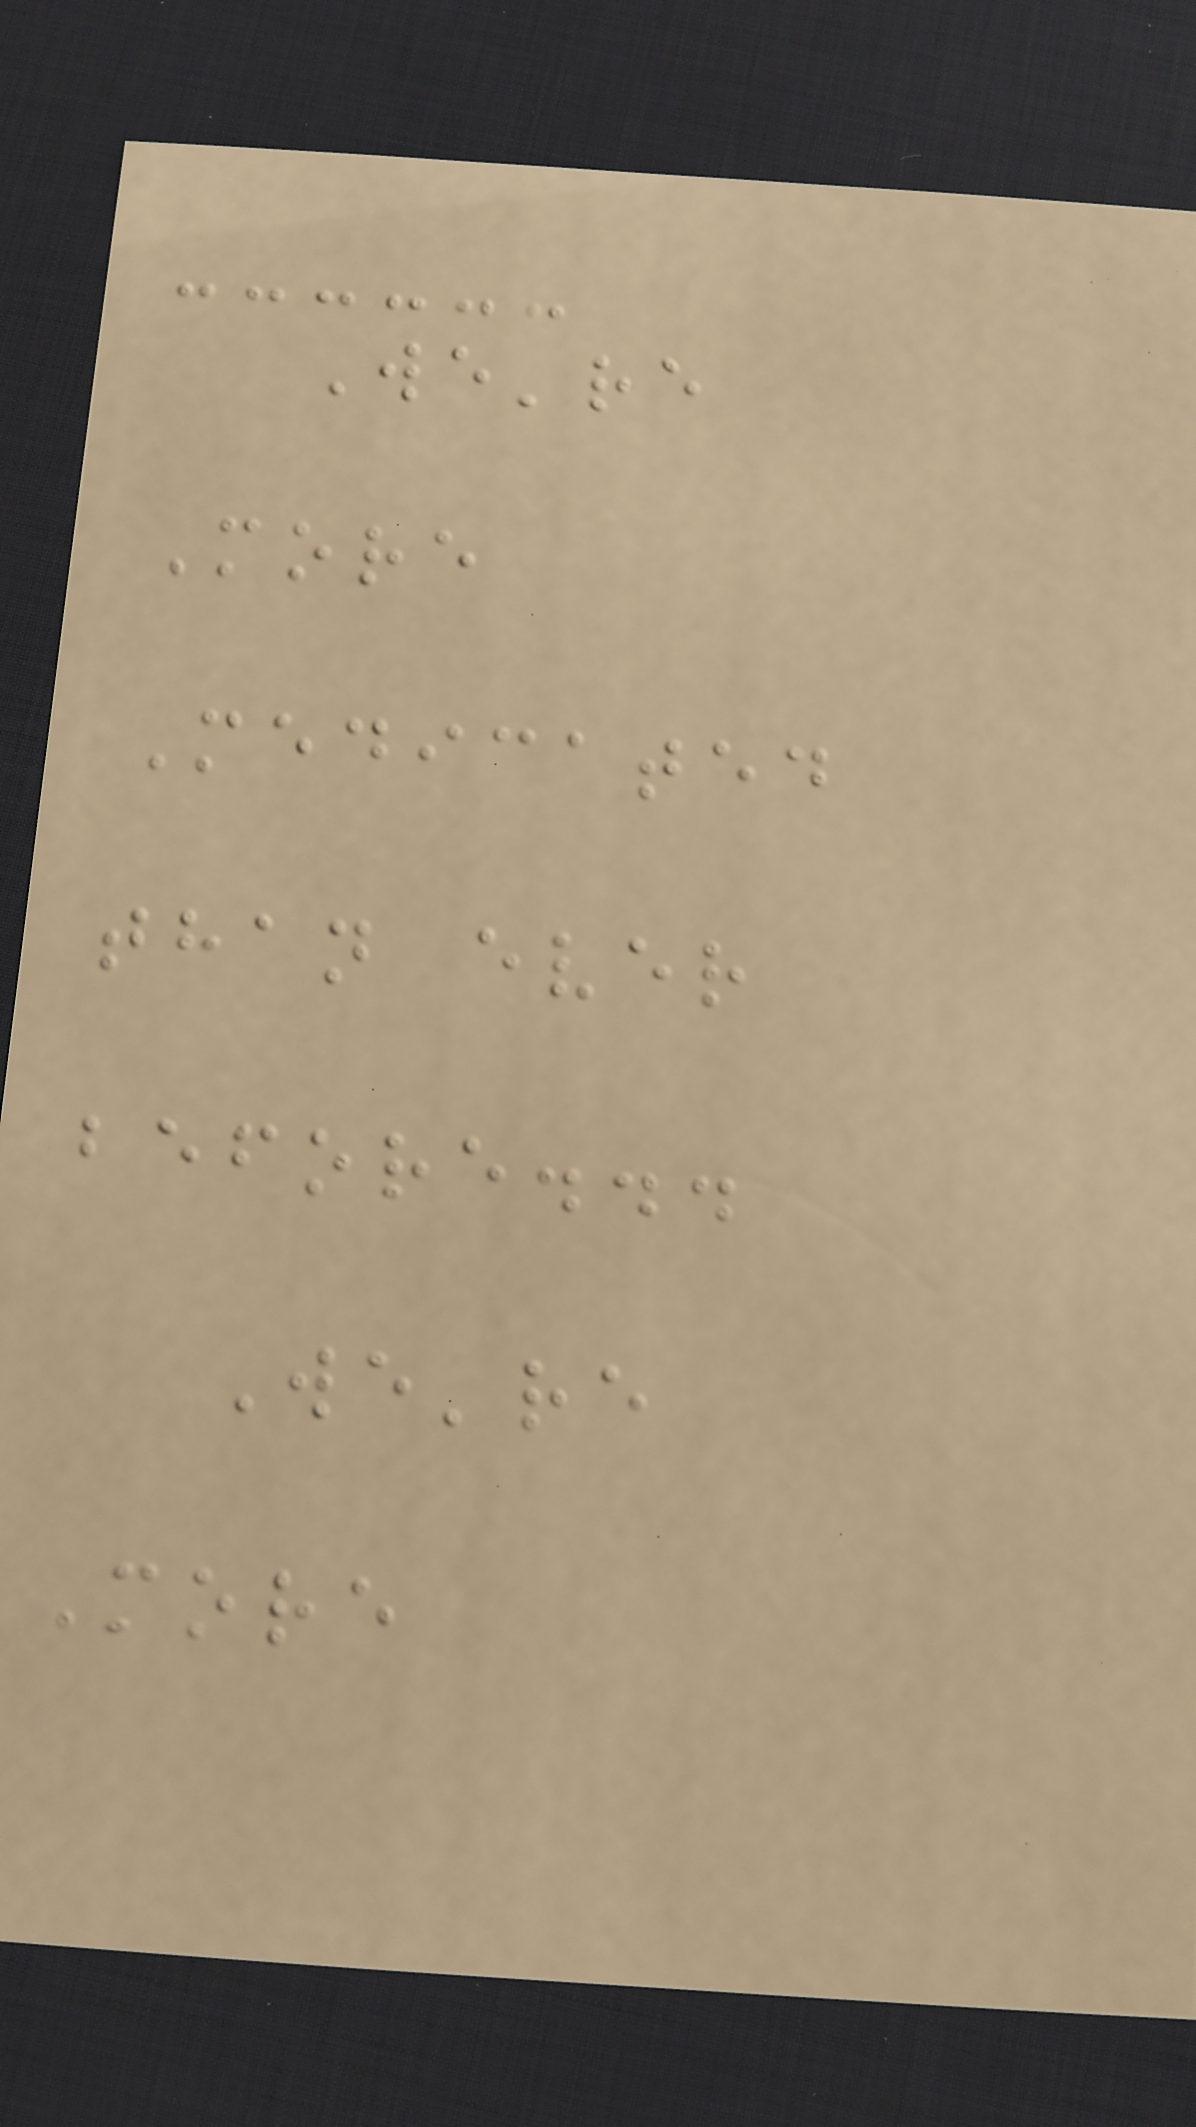We're
More
Medicated
than ever
before...
We're
More
